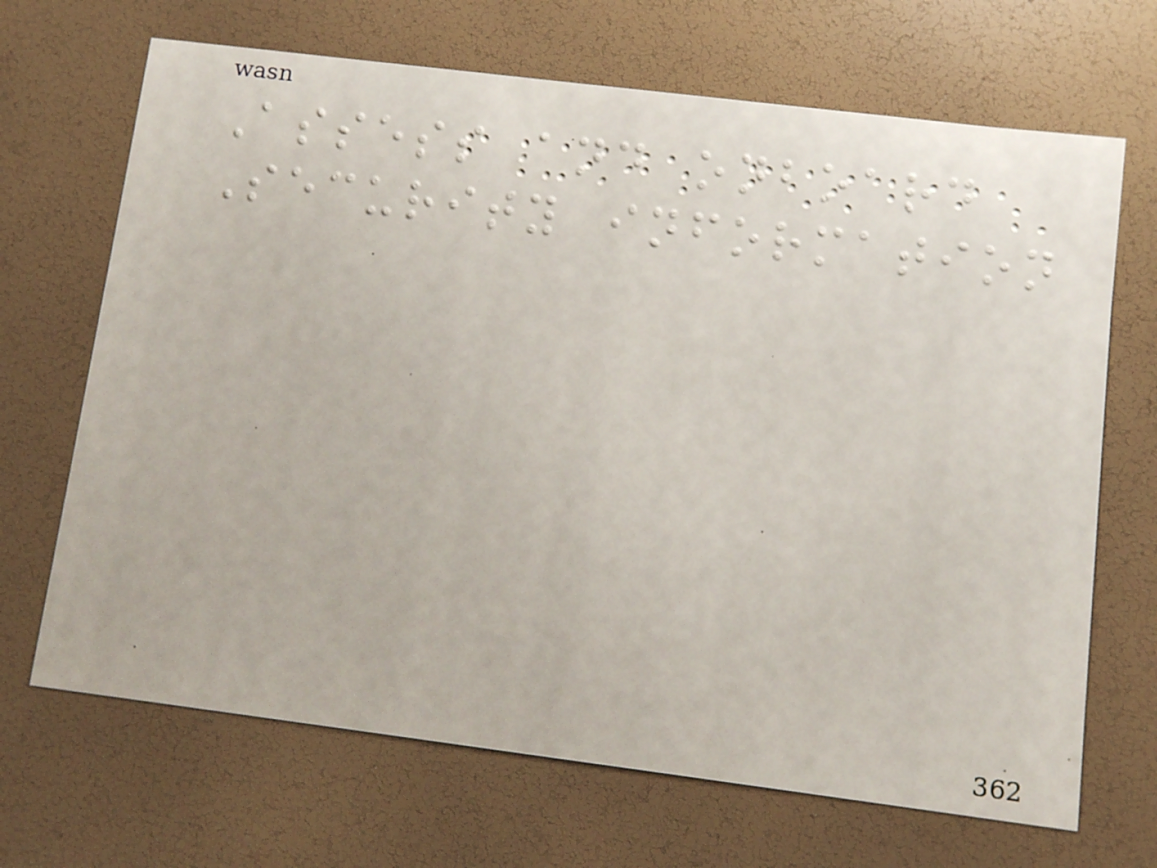Assess and onboard
Security information
